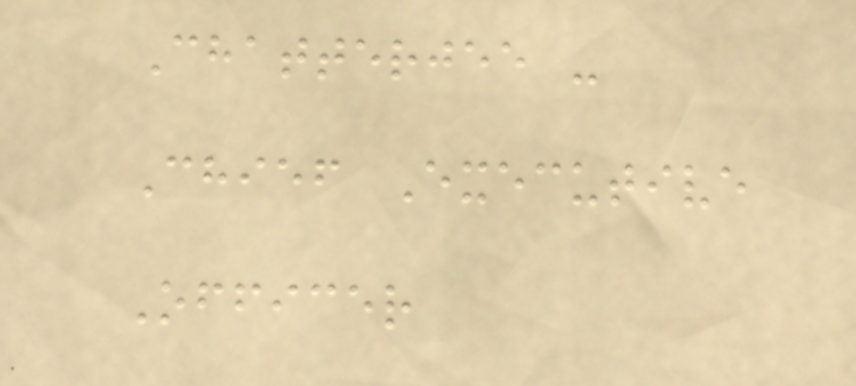Chatterjee -
Chief Executive
Officer
